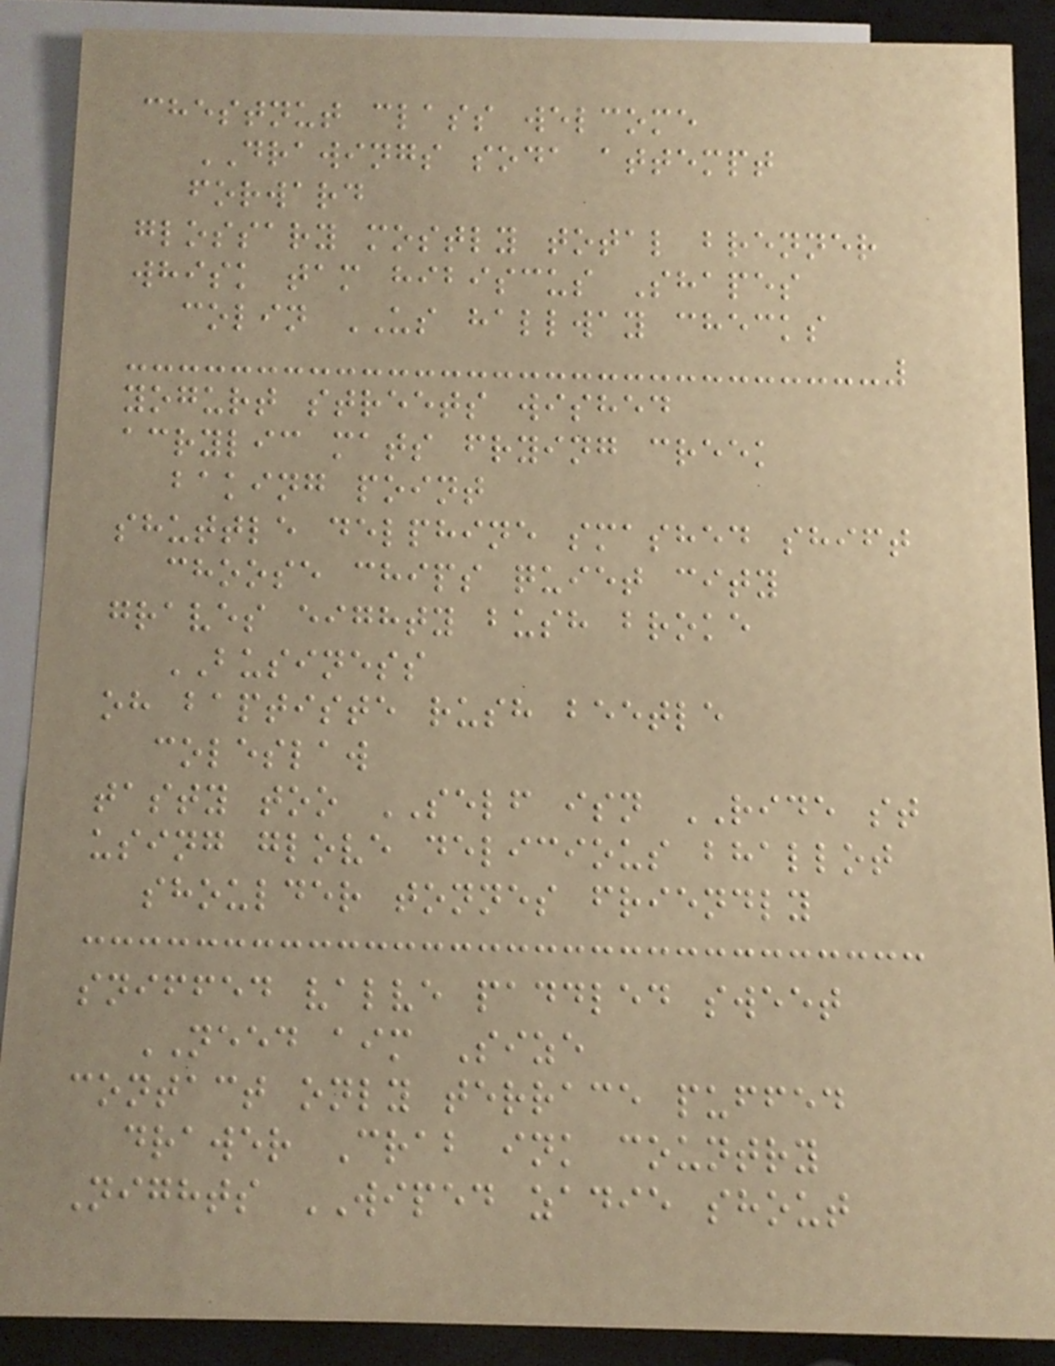chestnut class welcome
DRAWINGS soda attempt
forward
glossary mostly total brenner
whisk tam hibiscus Shapes
colin US hallway checks
yogurt streets wished
acrylic mats frying creek
baking point
shuttle delphine smashed shift
choose chips quiet city
graves eighty bush broke
BUSINESS
oh baptiste rush beetle
coleslaw
tasty too SELF isn RIDE st
using glove delicious bhallot
shoulder tonnes friendly
sniffed valve paddled sweet
NEED aim Size
contact only terrace puffed
drawer Crab ink country
Nights WIPED zadie shout
